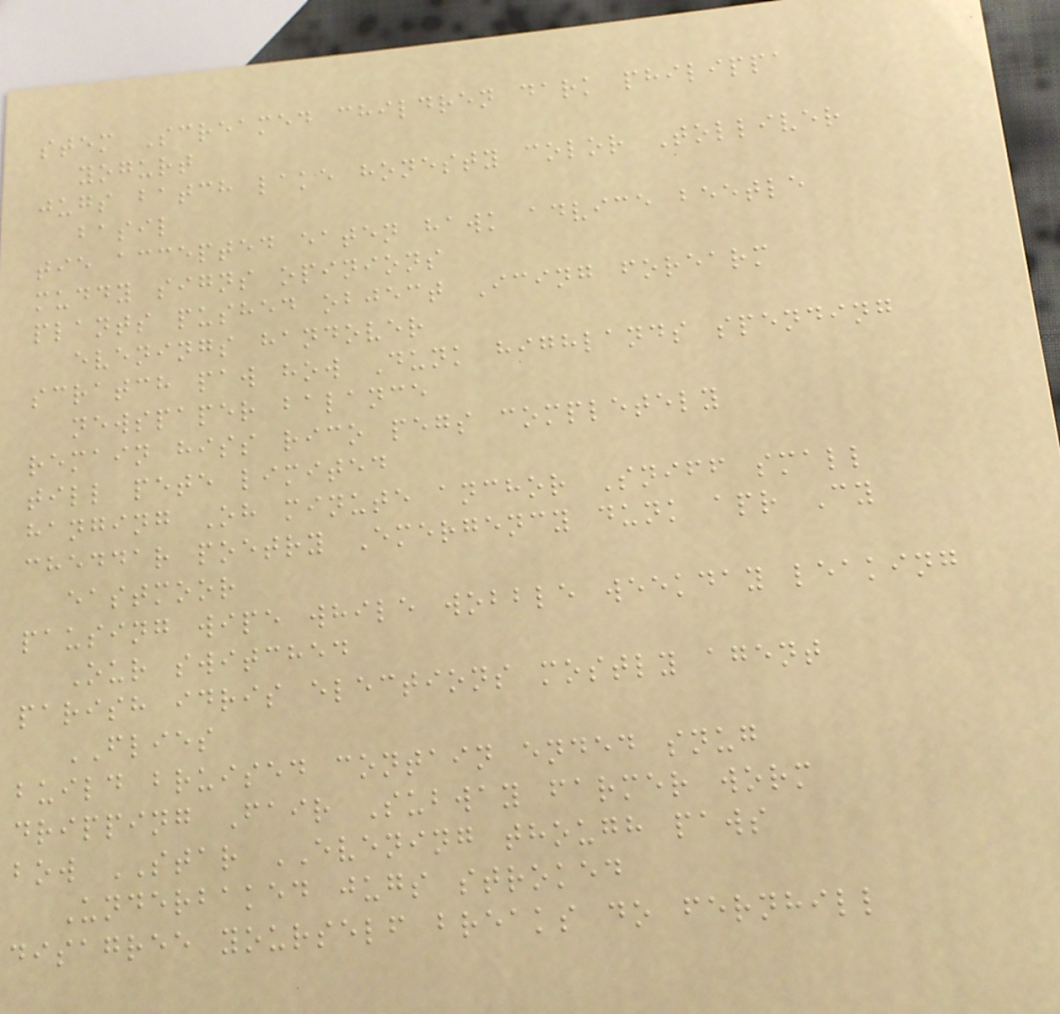stem Screamed children dark philippa
yogurt
jugs batch lake honesty color Tolliver
basil
tie accepted eaten hawk advice beetle
muddy signs opinions
plants pushed object Icing forearm
evenings handover
scratch paw how Dunk highlands spending
newspaper balance
remain hiss rico pegs completely
till pete limited
hanging Oh minute anchor Sniff small
cheddar poetry Emergency dunk apr Cy
eastmoor
pausing wipe while wobble weekday leaking
Our switched
parish idris elections mostly agent
FLIES
build bruised contain ended snug
dripping Fair Subway farmer worm
bow STAR EVENING though paws
Underbaked jugs stroked
disagree yourself breaks do fernhill
